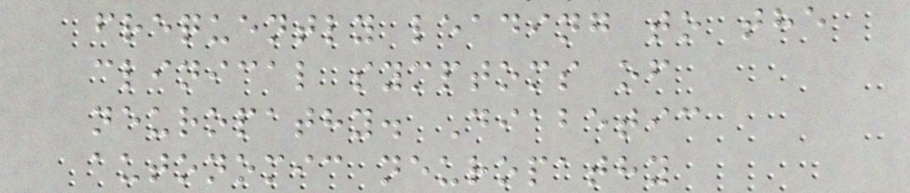frequently leading to the
clinical symptoms of
neuropathy. Diabetic
autonomic neuropathy
